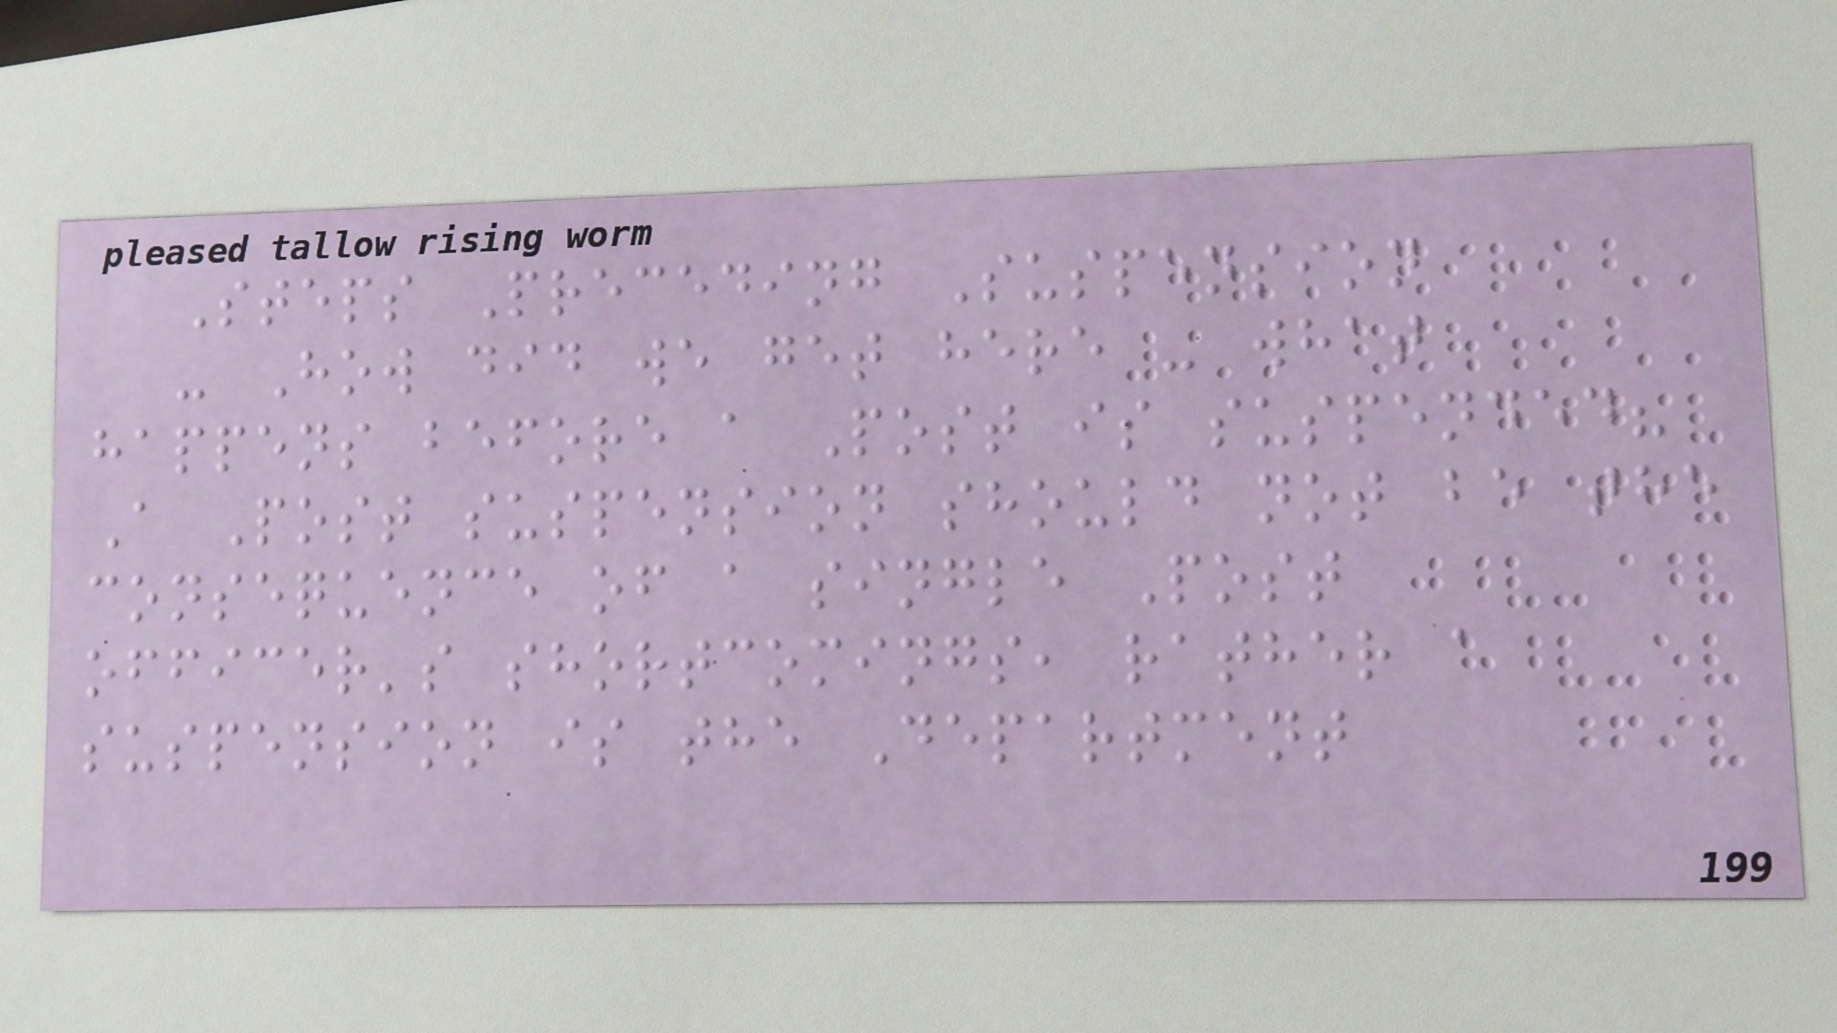Steps Preceding Suspension
- How did we get here - what
happens before a Post is suspended?
A Post suspension should not be the
consequence of a single Post
officer's shortcomings, rather a
suspension is the Department
